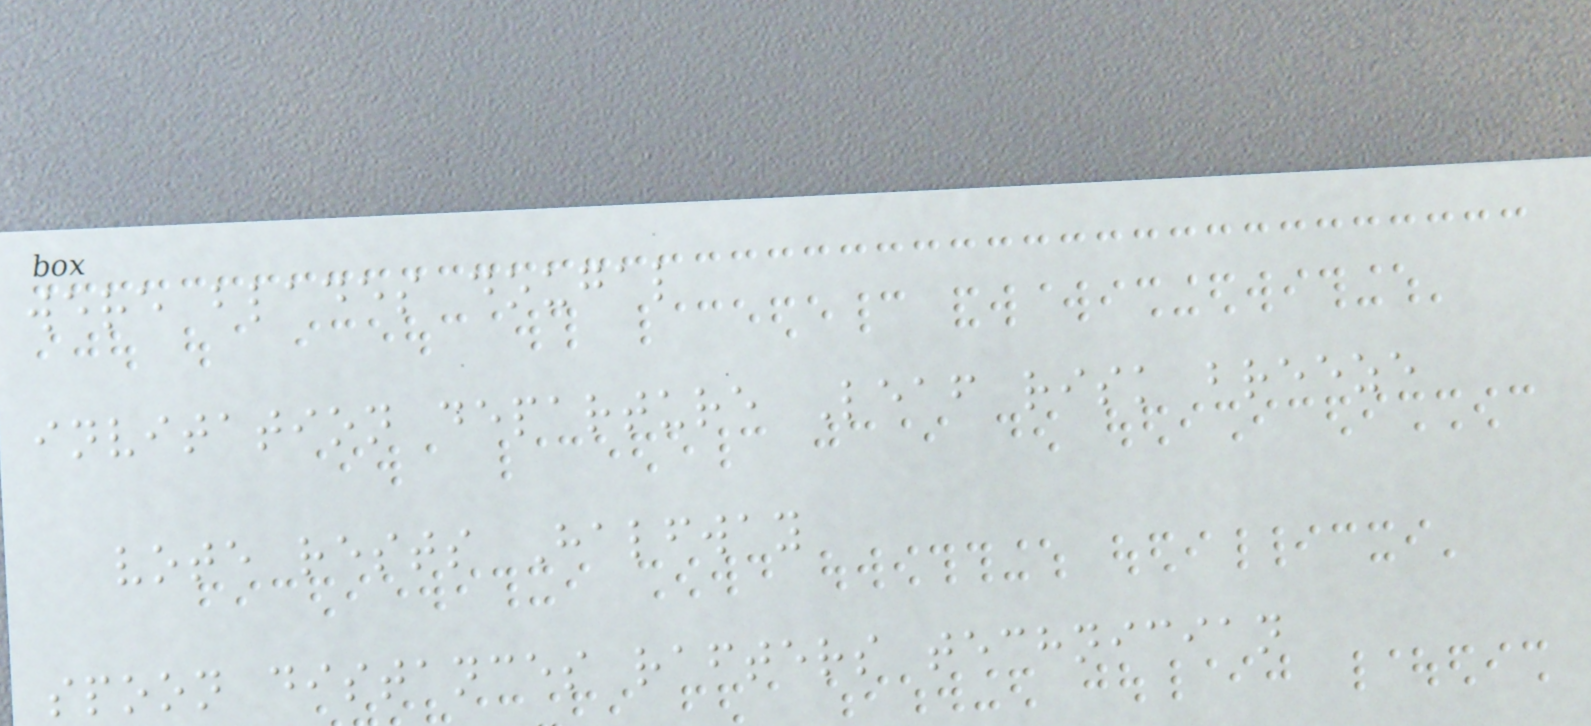were blades dougal
invitation departure Leaf risk breeze
vote rests Halfway
spoon distances rafters technician
